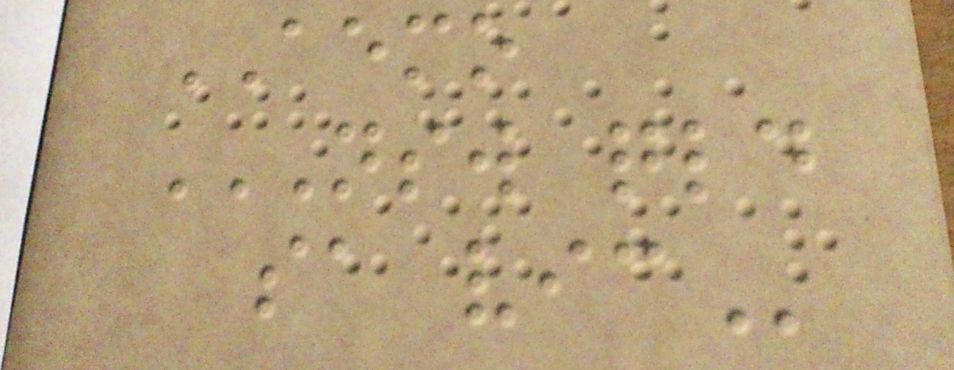AEMO
NSW QLD
SA VIC
